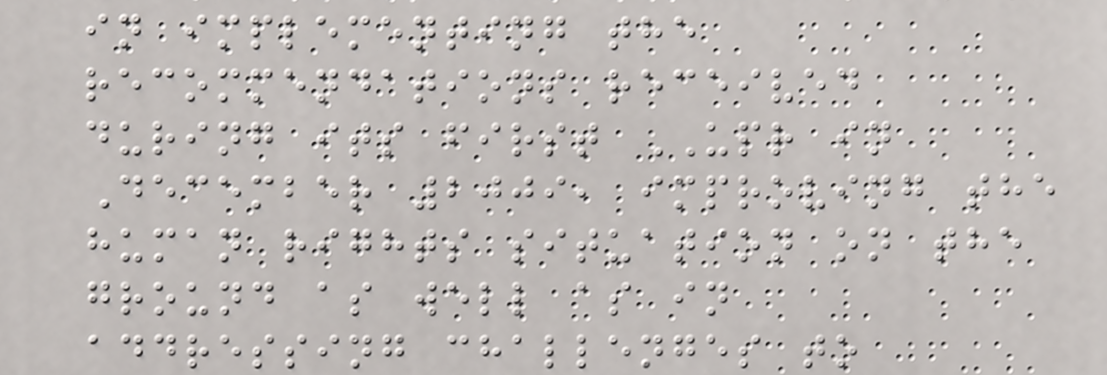in implementing the
recommendations received
during its first UPR in
December 2009, improving the
human rights situation on the
ground as well as in
addressing challenges to
